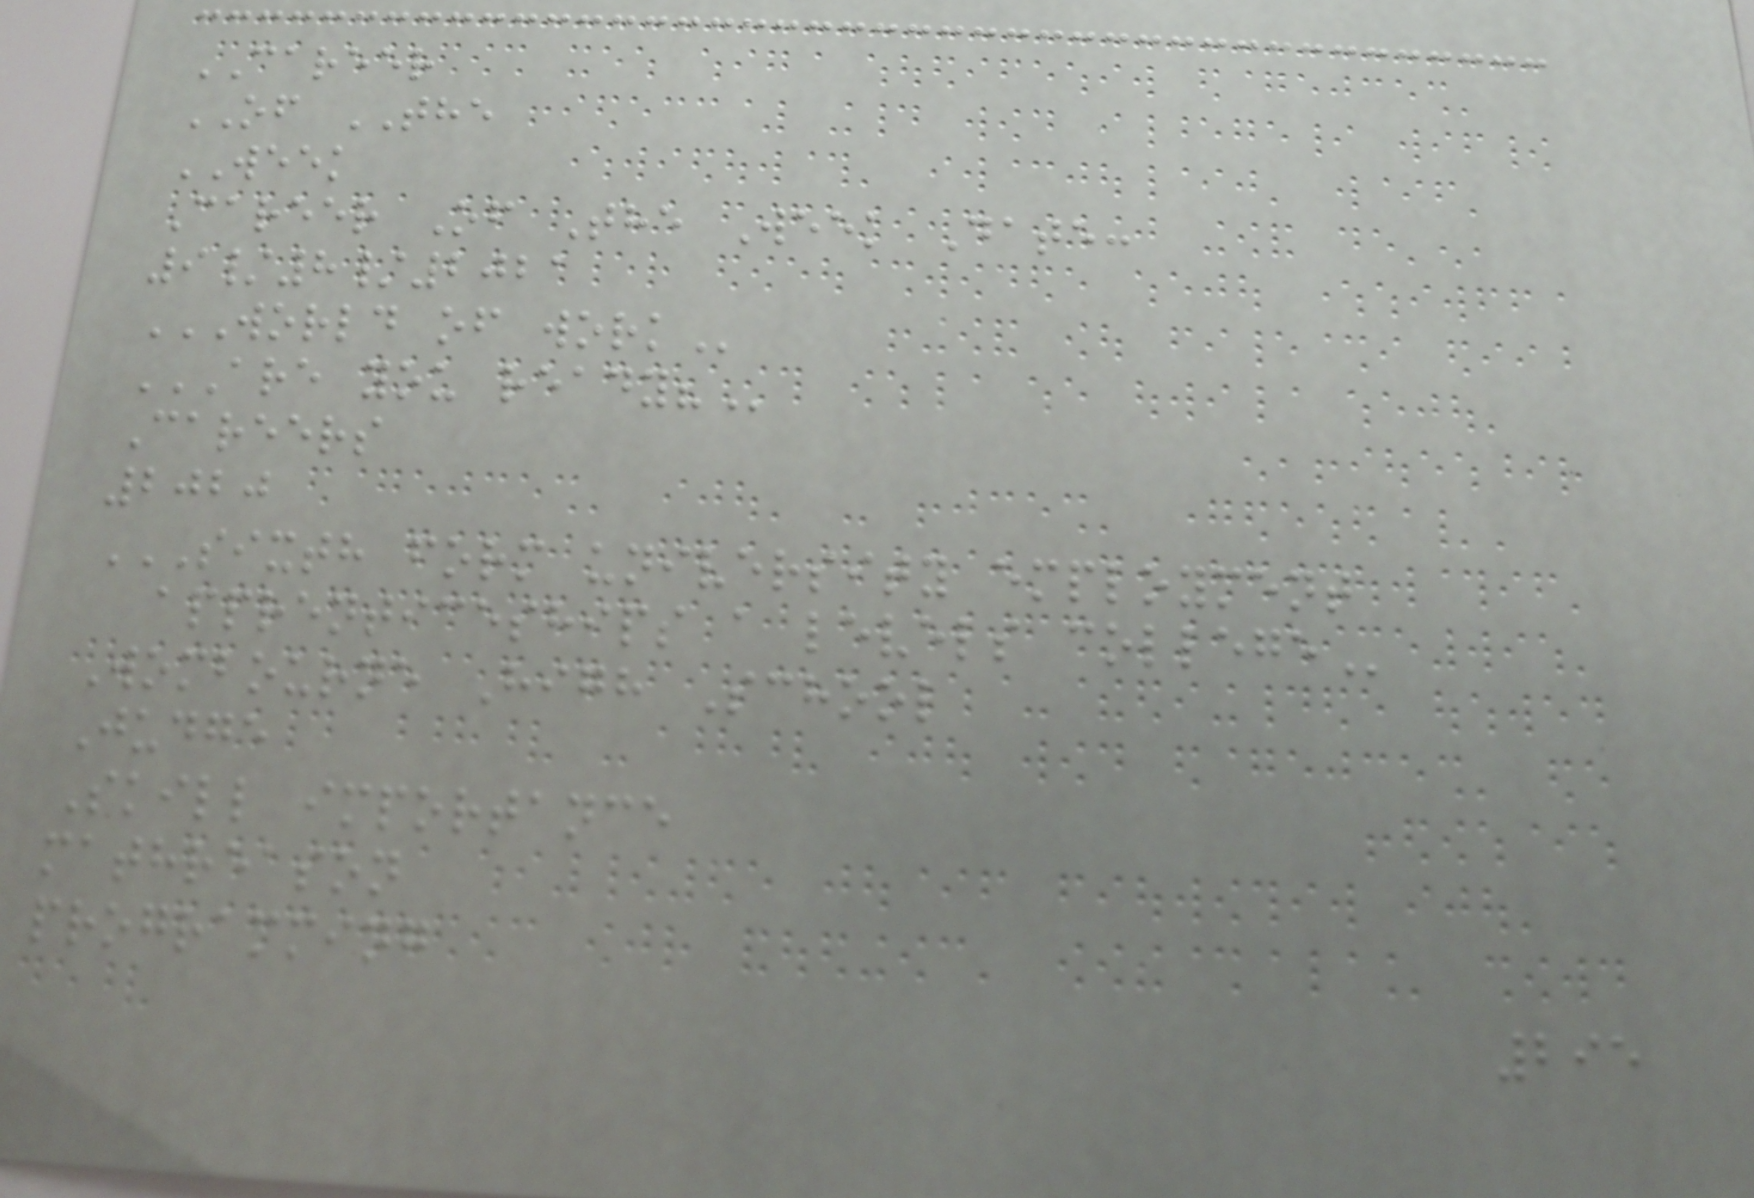CAREER
OF THE
WEEK
Career Of The Week Date:
9/8/2021
WORLD OF WORK
ARE YOU READY?
Careers
2020
SIXTH FORM UNIVERSITY EMPLOYMENT
APPRENTICESHIPS A LEVELS COLLEGE
Wombourne High School
Judge
Skill importance
mathreason
programming
295
